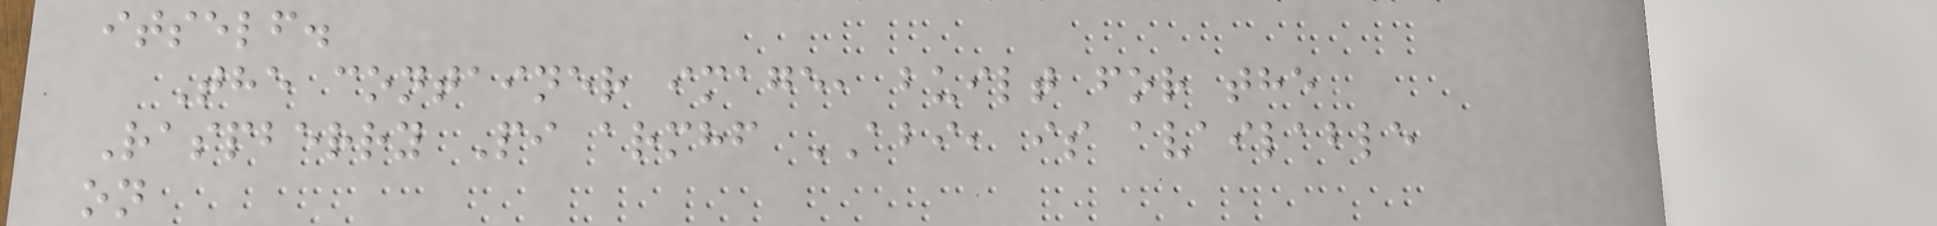itself.
The container image, built for the
Raspberry Pi armhf ABI, is available
on
